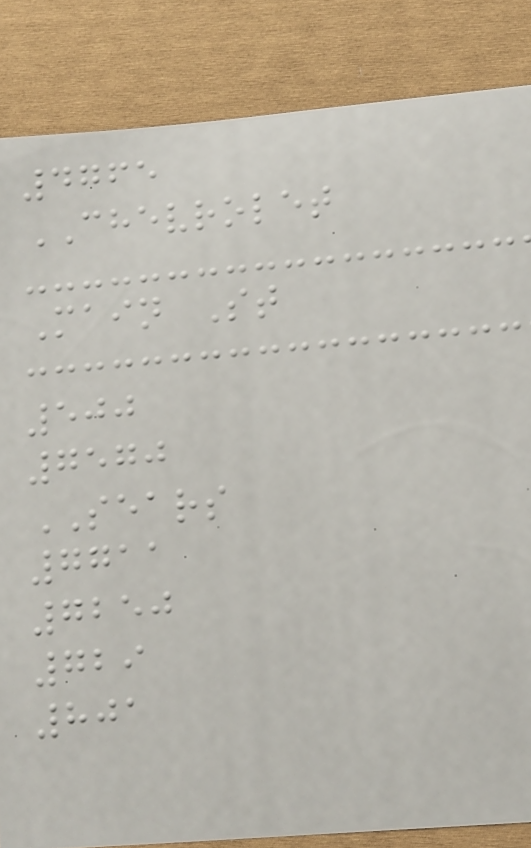4765
CHEVROLET
Main St
500
7570
SEARS
7711
7250
729
801
